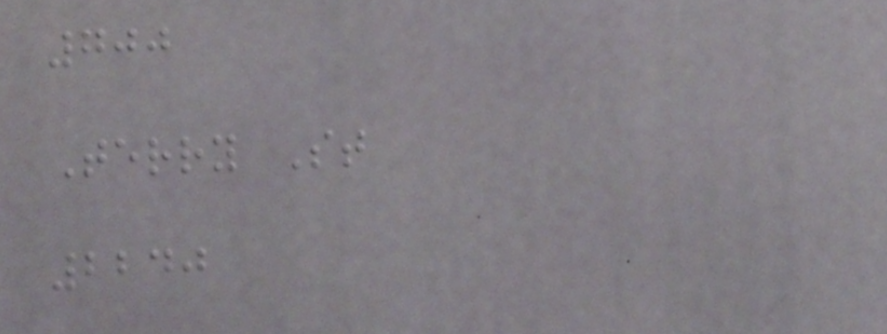700
Terry St
2240
